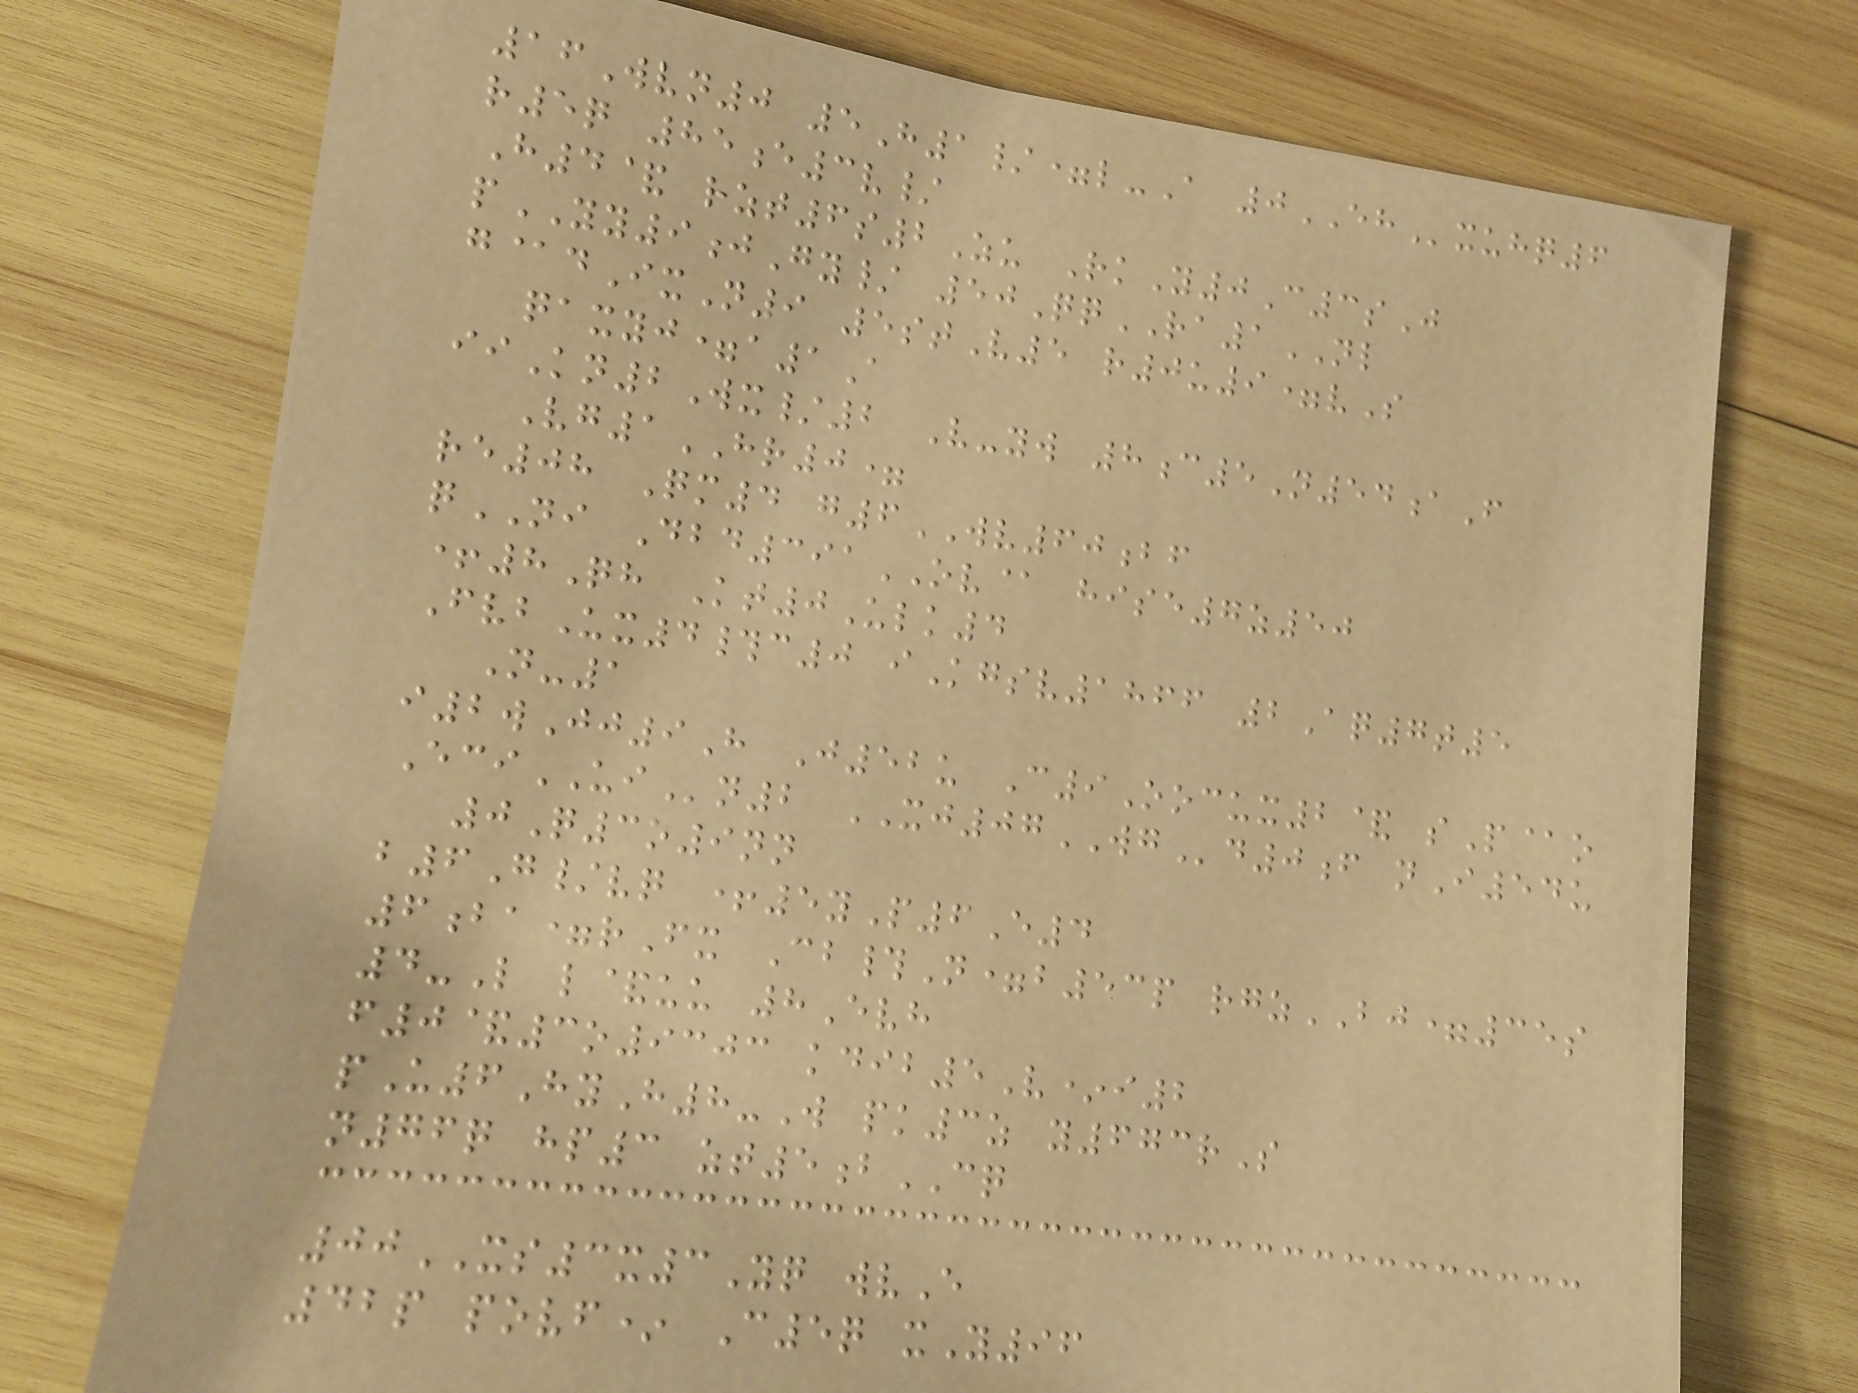16Wvn0 5H1/=l-A 0EHxuhq6
r5q 85e3v/
H4& rzt6s2Zu RkY0C3sJ
pYY9jGy/ 50QqRA1NL
g@dIxN9 5stV5 r0u9=vS
qaxyj=a1A
iiKn2Wx/2 V-yw 8c5N54aF
Vg1HR0=
re08 Qm4 g6WV60bf
qNI Dbd391OV@ hise7z50
+8Qh Kt0Ulk4
FvbUx4#c0 iKgsv1866 2Aq7t5
N-1
i2wJj9H J52u C9Oocux2& sP@o
EciUIn2 XJ07WGd0f nI54u
0Q3o9nn
b6G/vq +5yP6E4
6ba=rFx Cb#N=b53p rgzBJ=35s
4-L l&uu 8Evh
f0&3o9303 kdib5V*i2
pU6HyH8-W pk3z y673rS
n76q hp3 zt5bCQ
00XS3x3Yq wvE
42p povf* C5q xY96
